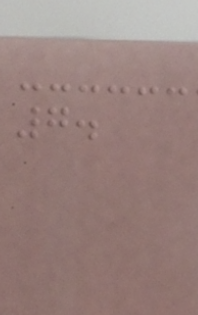7.
